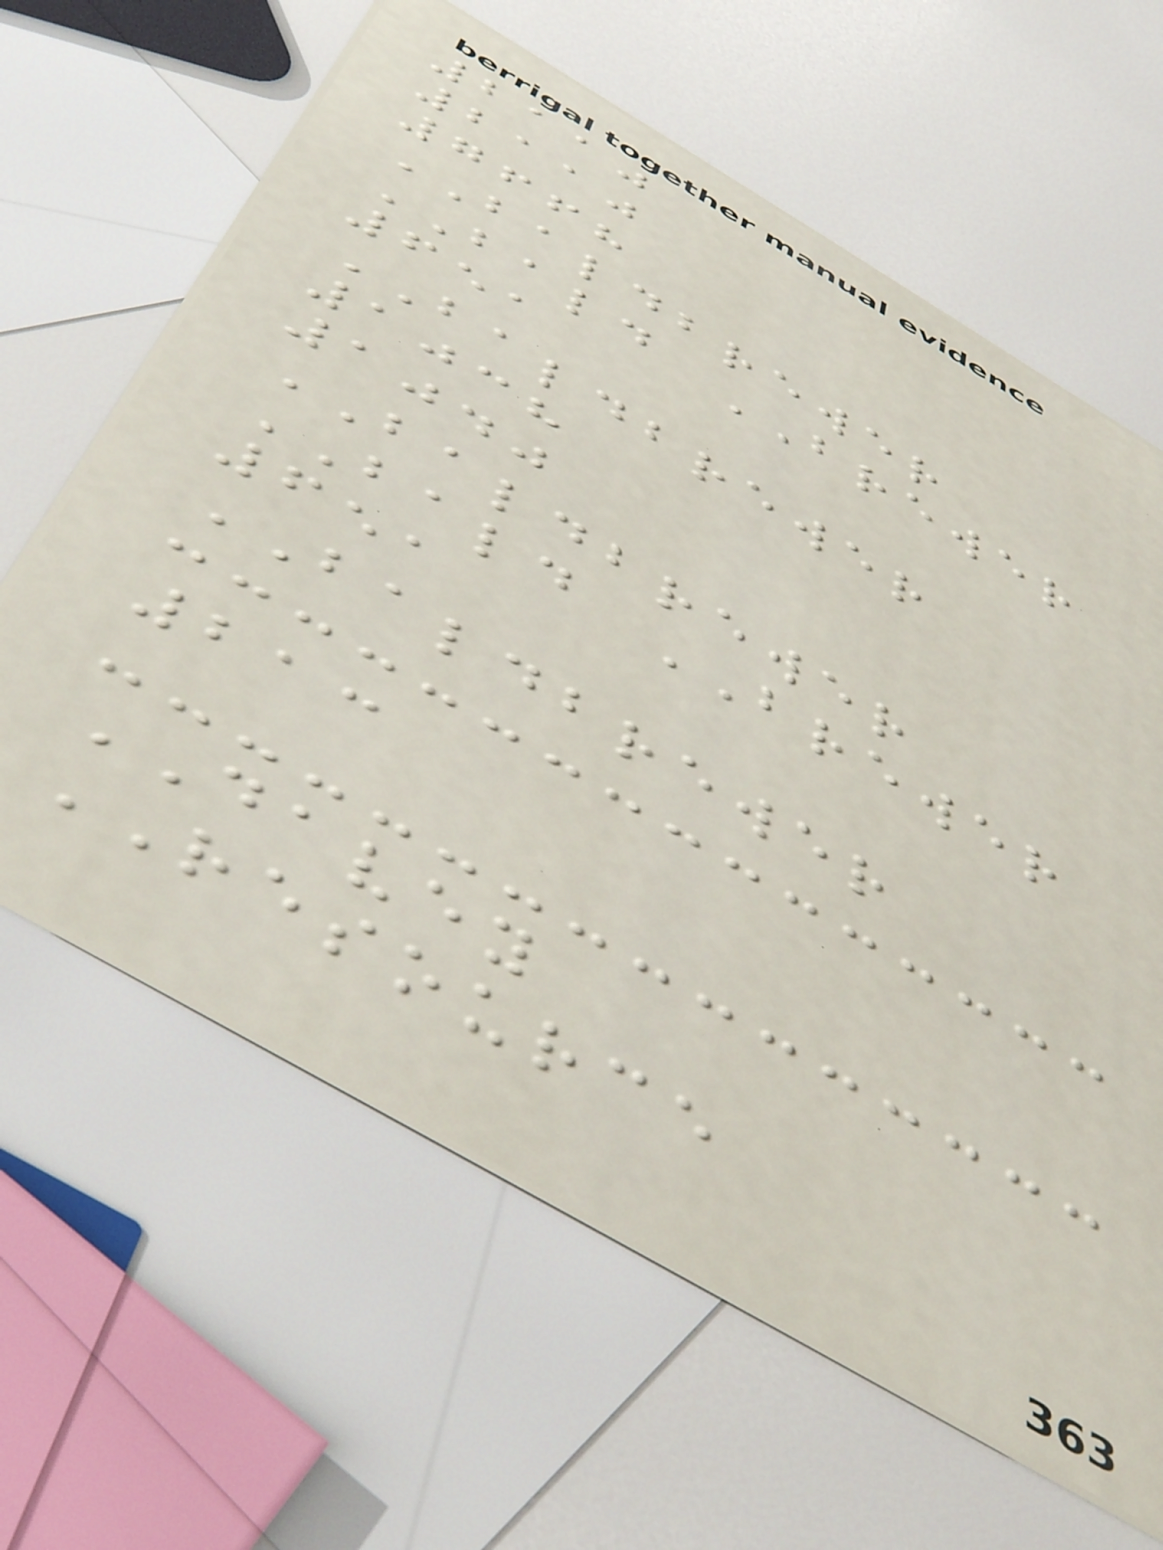2110
2110
7668
BALDBREWER
BALD BREWER
651
BALDBREWER
1038
1040
BALDBREWER
BALD BREWER
651
BALDBREWER
213
DAVEY
RESOURCE
